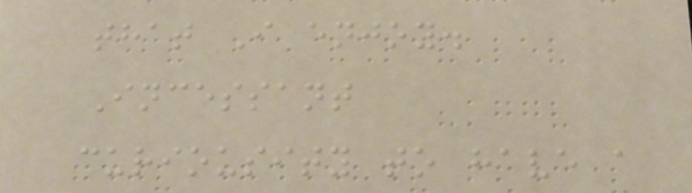that I enjoy.
Incessant
curiousity to have a
